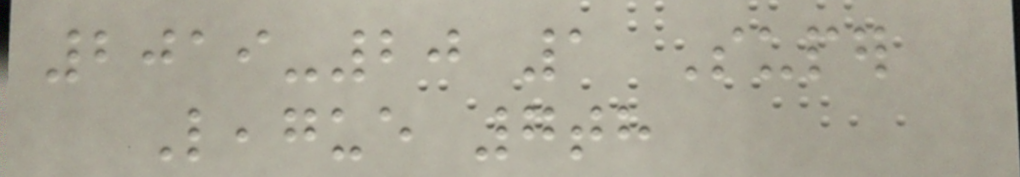2019-20 1 Super
League 7th
